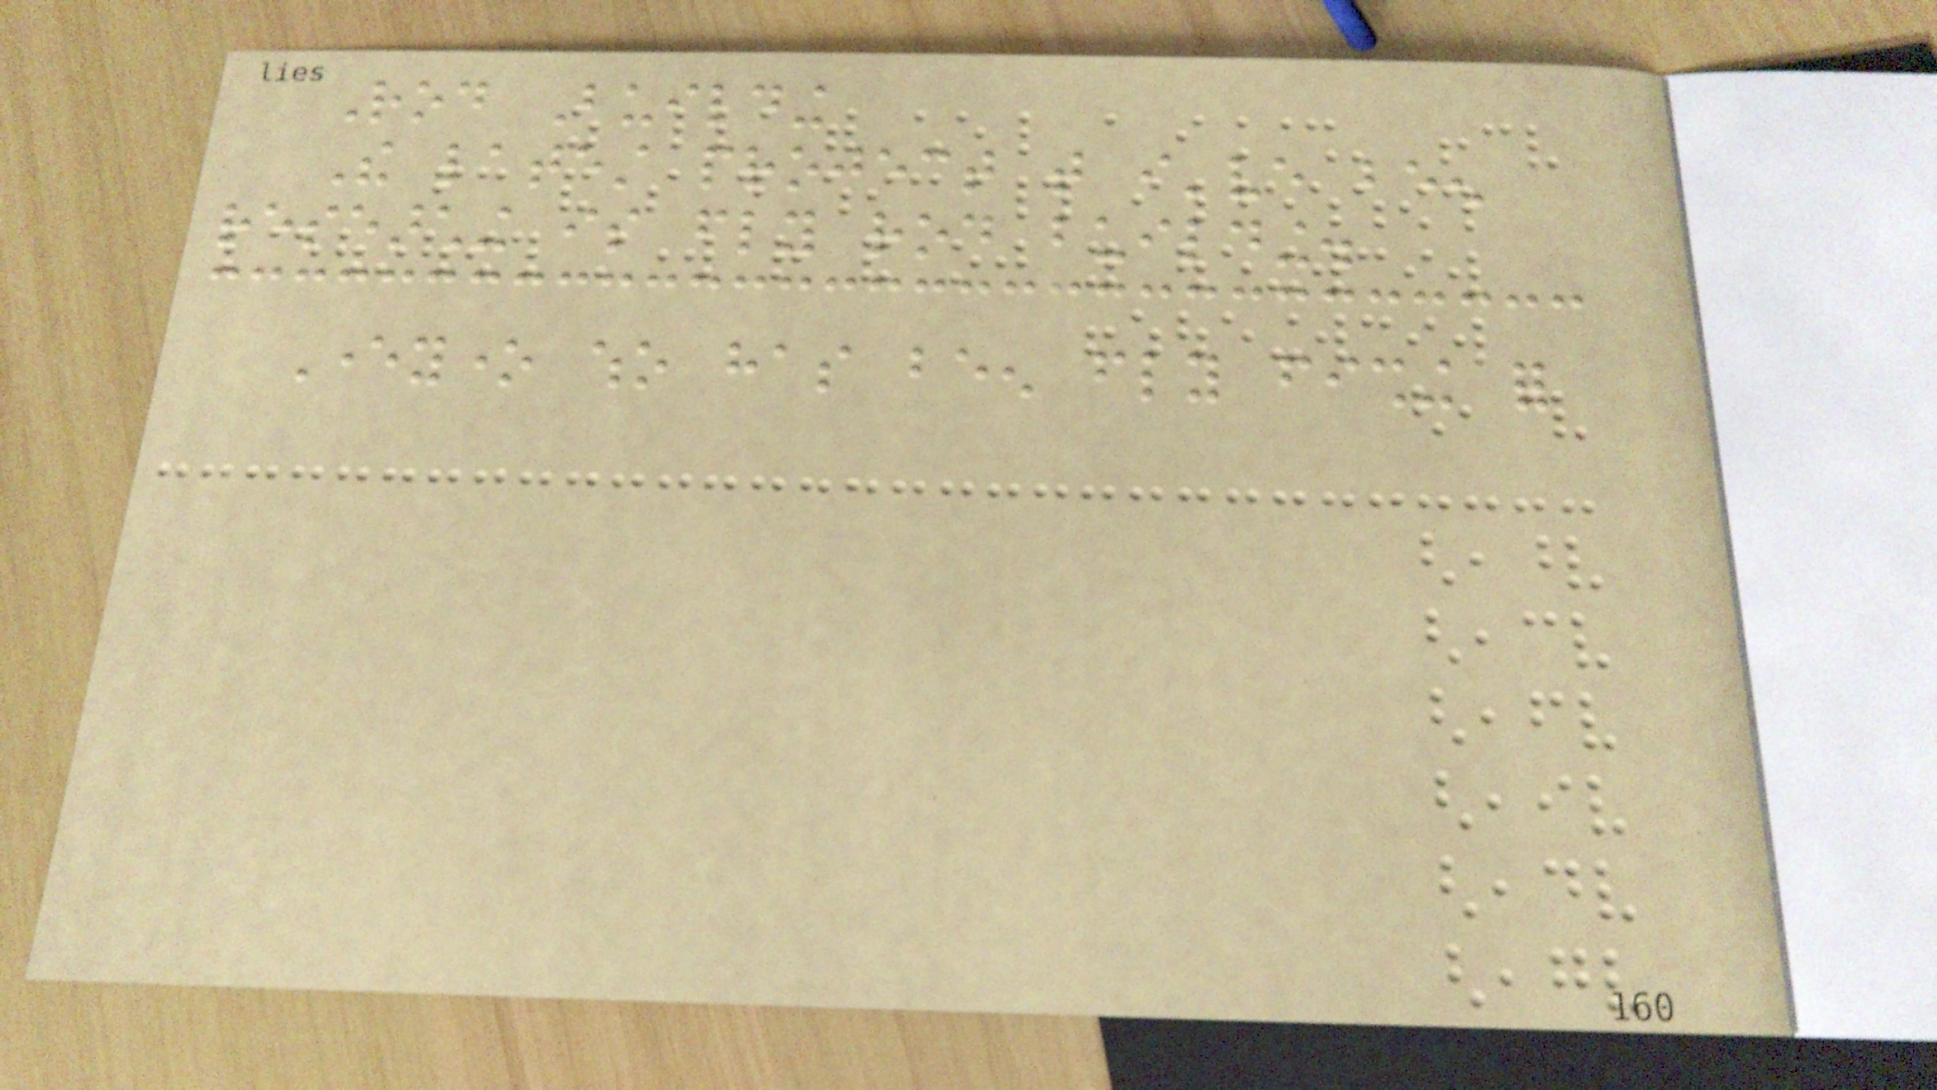Rod Building
The latest project that i've been
researching is fly rod building.
Everyone who has been fly fishing for
